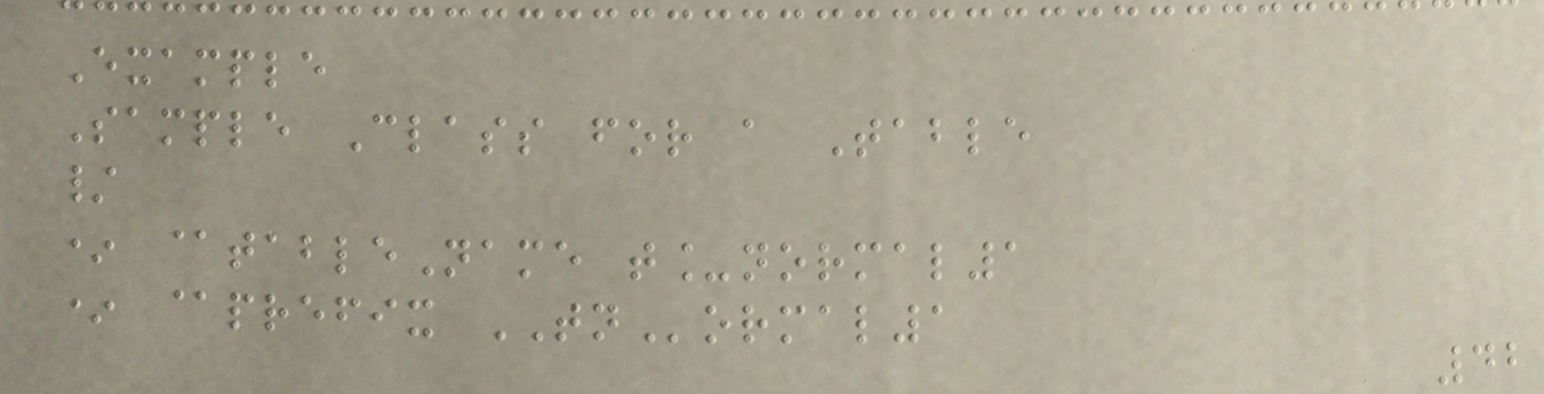Example
Sample Class for a Table
/
* @tableName t_normal1
* @prefix TNormal1
42
